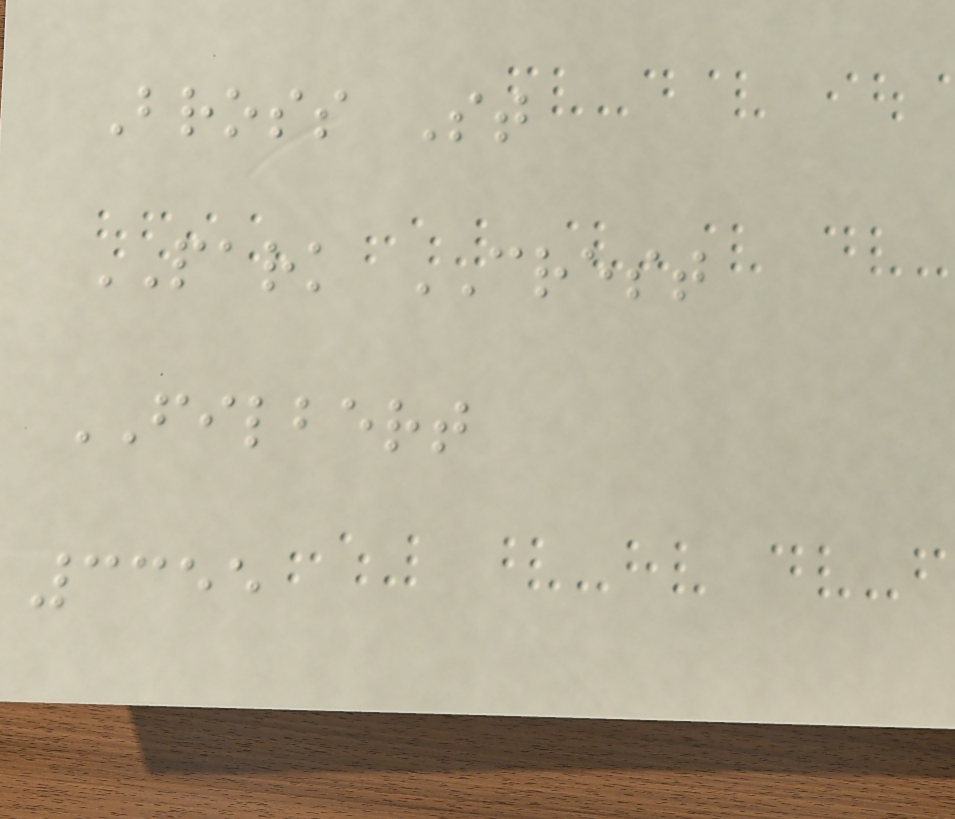Bross St
PARK CREST
FILBERT
3355
